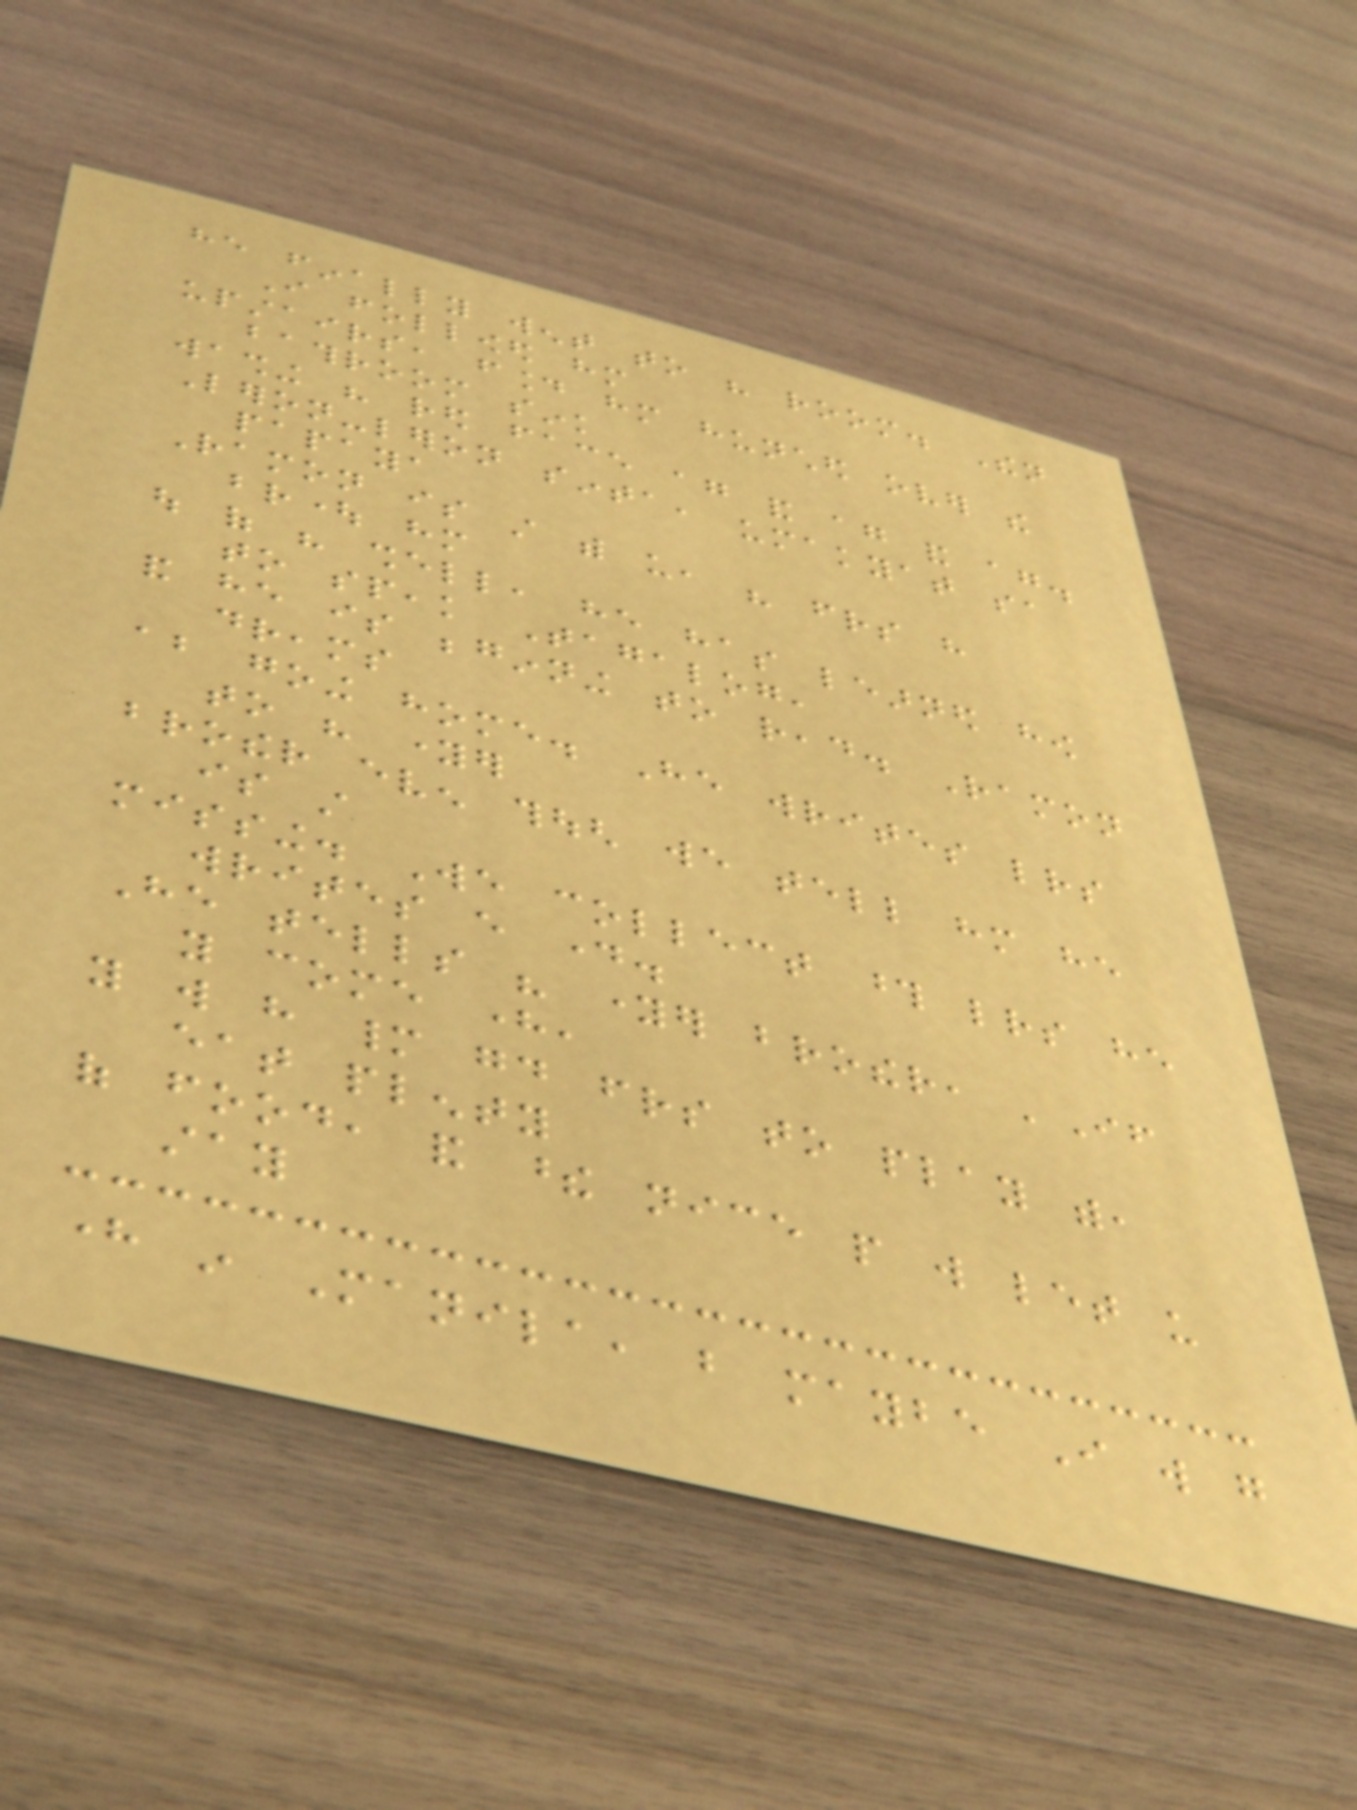he finally went to his room. Then
I followed him
upstairs, found him hunched over the
bathroom sink
washing his red face again and again and again.
Leron-leron sinta, umakyat sa
papaya
Ramon is still with us, his friends have
brought him
out of his shell, he has learned how
to speak Tagalog,
and he is beginning to read. Ramon
dreams
about going home. He writes letters
to his younger
brother even though we tell him he
is still
missing. We collect those letters he
writes every day.
He tells his younger brother, 'If
you come here,
you will have many good friends to play with,
eat plenty
of food, and these nice people will let us
stay
here in Manila, but maybe I will go
